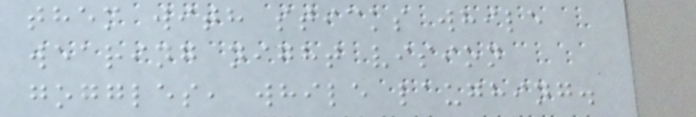them with sticks while
wearing night vision
goggles, while laughing.
